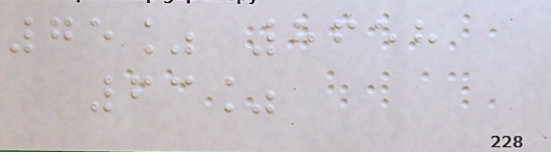75% 8658
63%
